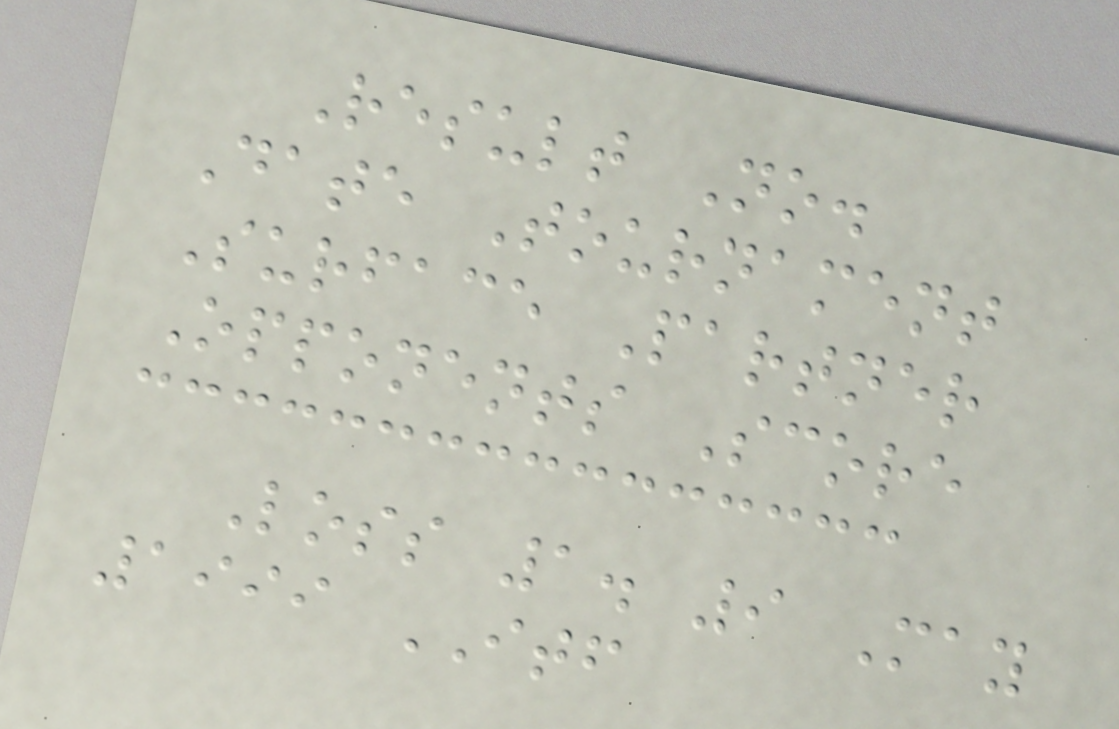Result No.
Date Tournament
Surface Partner
Opponents Score
Loss 1. 9 May
1999 ITF
